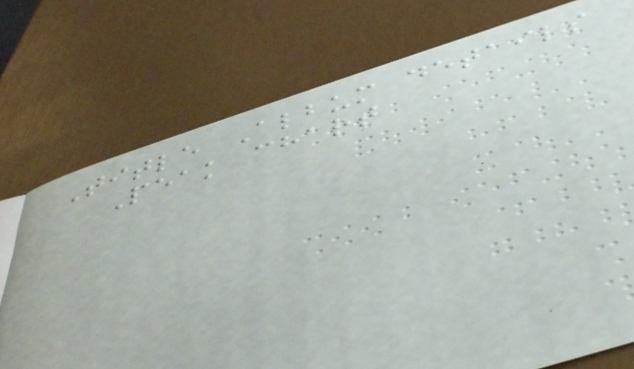Title Album details
Peak chart
